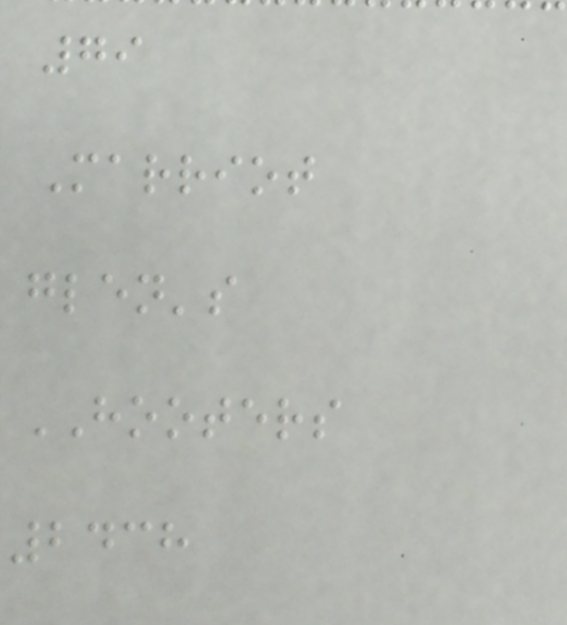79
Marriot
glen's
HOOTERS
2438
